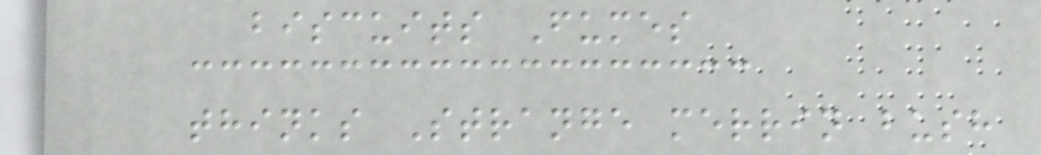biscuits Fumes
thinks Strange merrin bush
